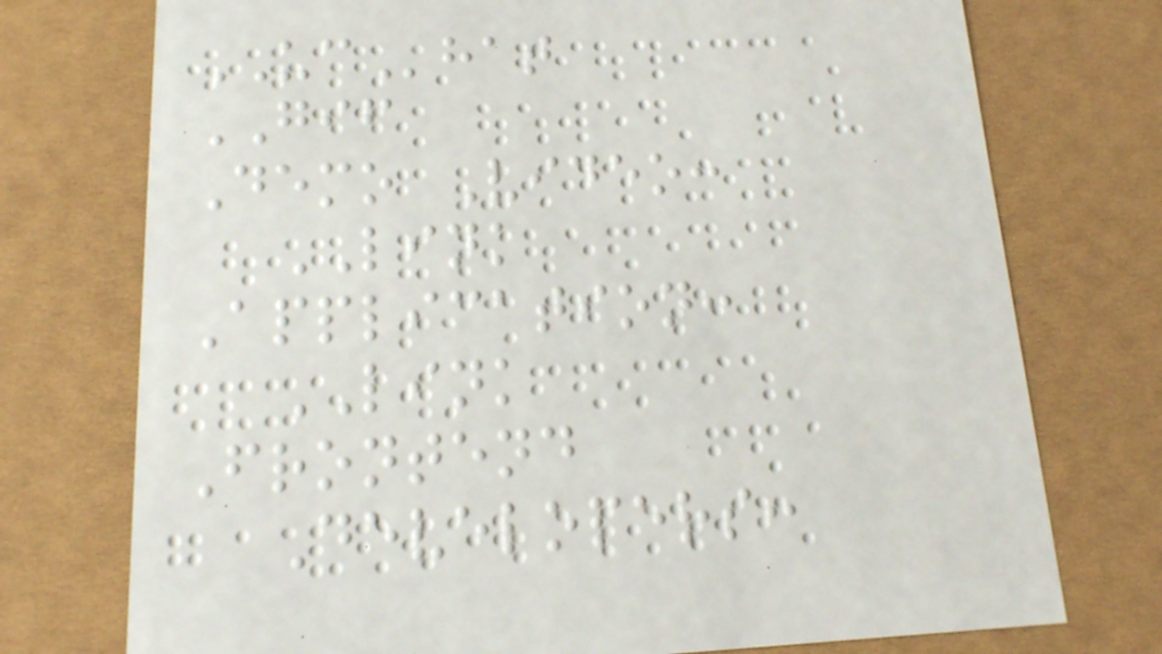UChat
GIF
Demo Video:
LINK
Application:
LINK
Frontend
Developers:
